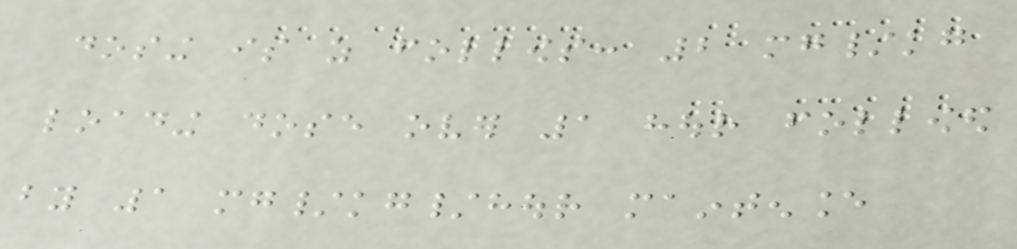dosing is as follows: 2 mg/kg
loading dose over 1 hour followed
by 1 mg/kg/hour maintenance
